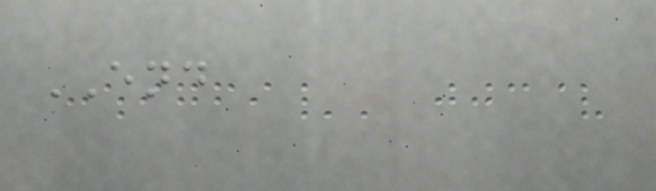END
